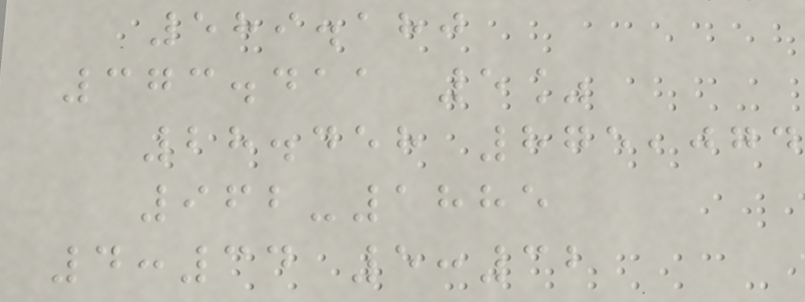589.180
373.411 5%
28.458 875,074
962-1885
4:34 5:32
